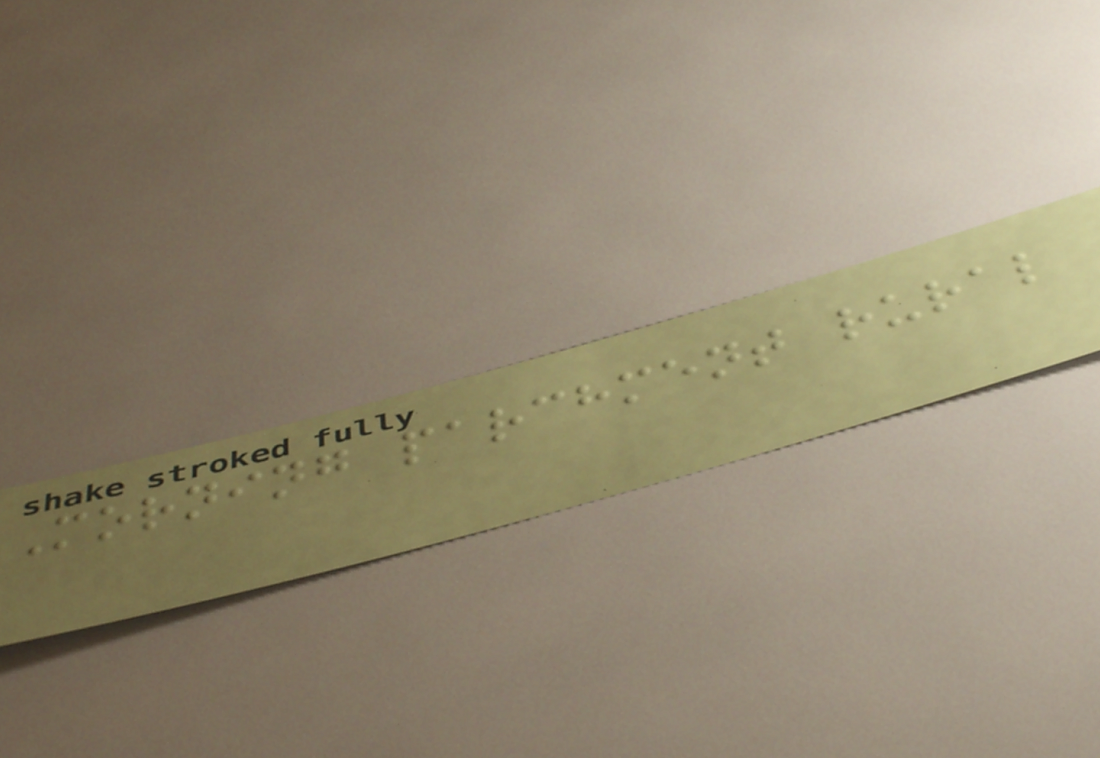Morning parchment rural
